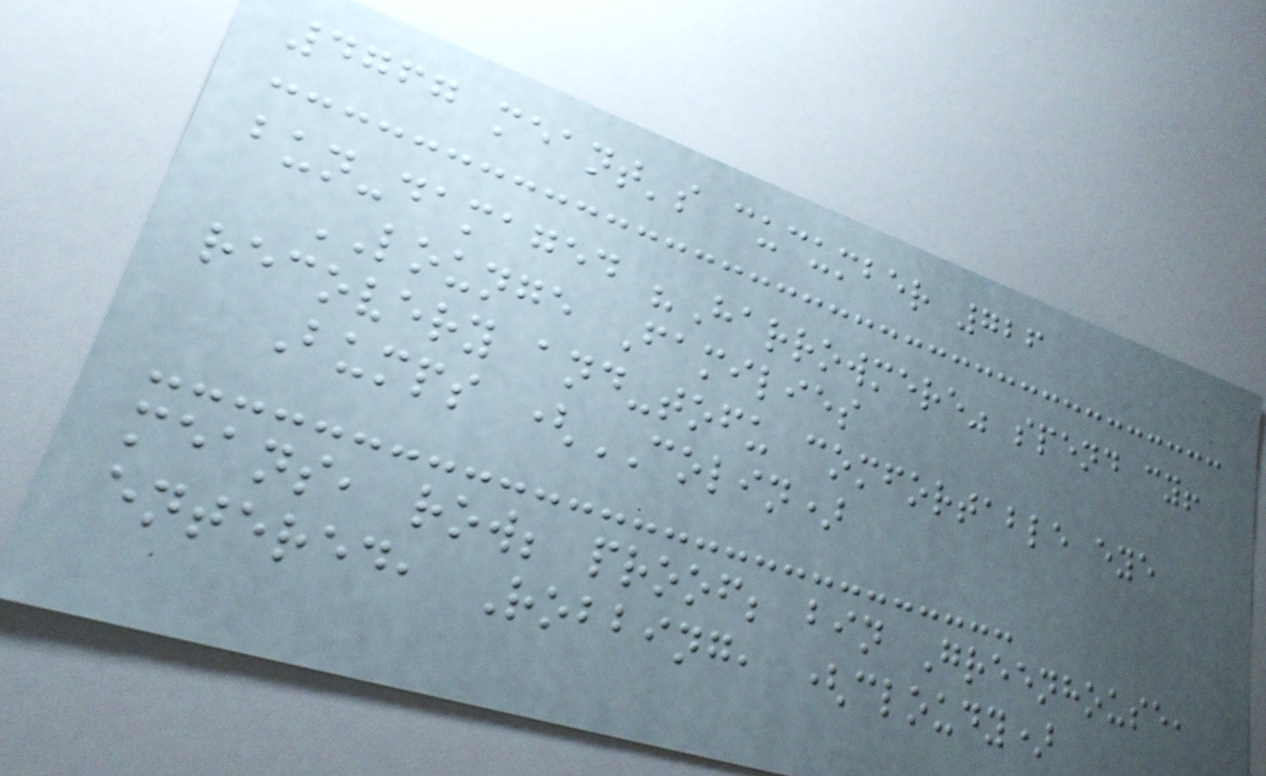4767 meant's cucumber 726
bun-damaged "Harrowmere" spend cy!
LOUNGE Families
recovery and-tofu comfortable eye
Bumps (COLIN)
means, row; proof; bin Greenhouse,
entered, Robbing, (cloudy)
